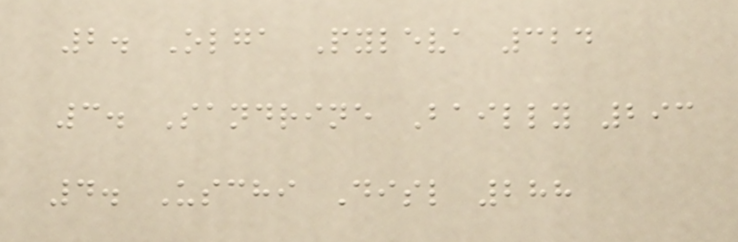2. Olga Pyleva 324
3. Sandrine Bailly 293
4. Uschi Disl 288
